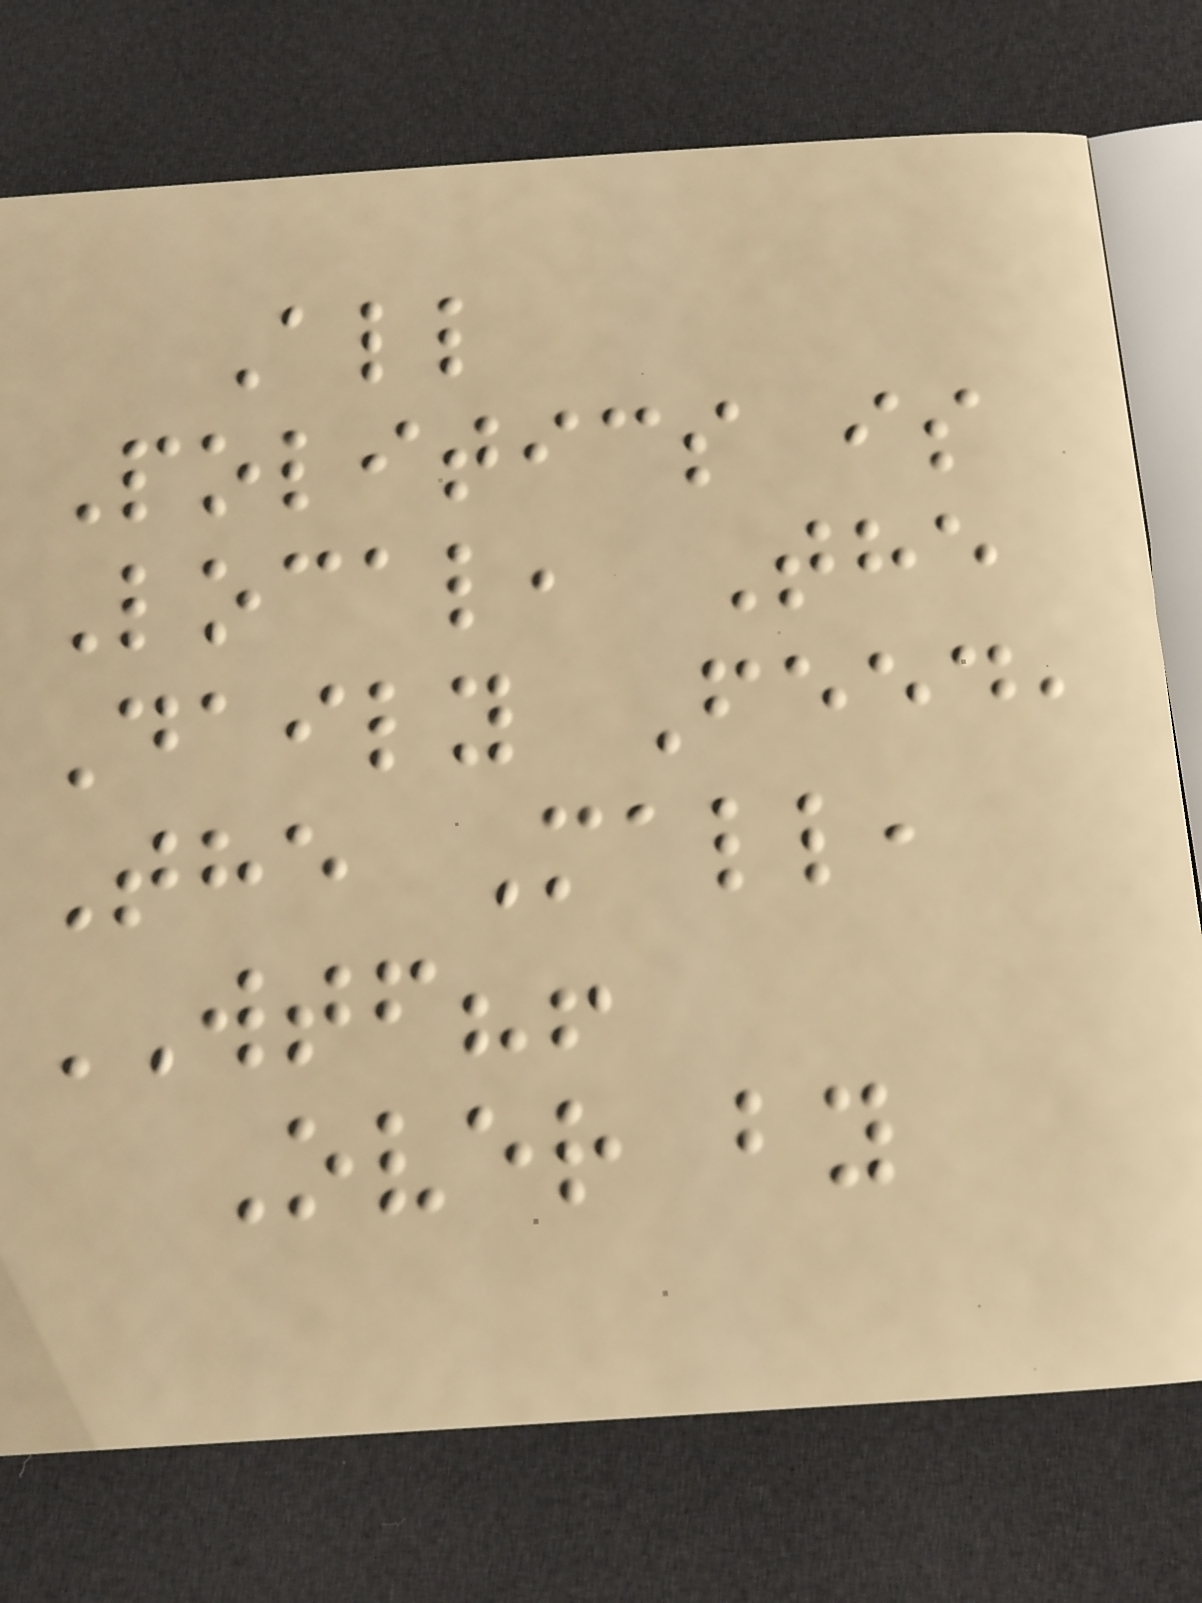All
Politics is
Local, The
Daily Feed,
The Mall,
WTF?!
Over by
